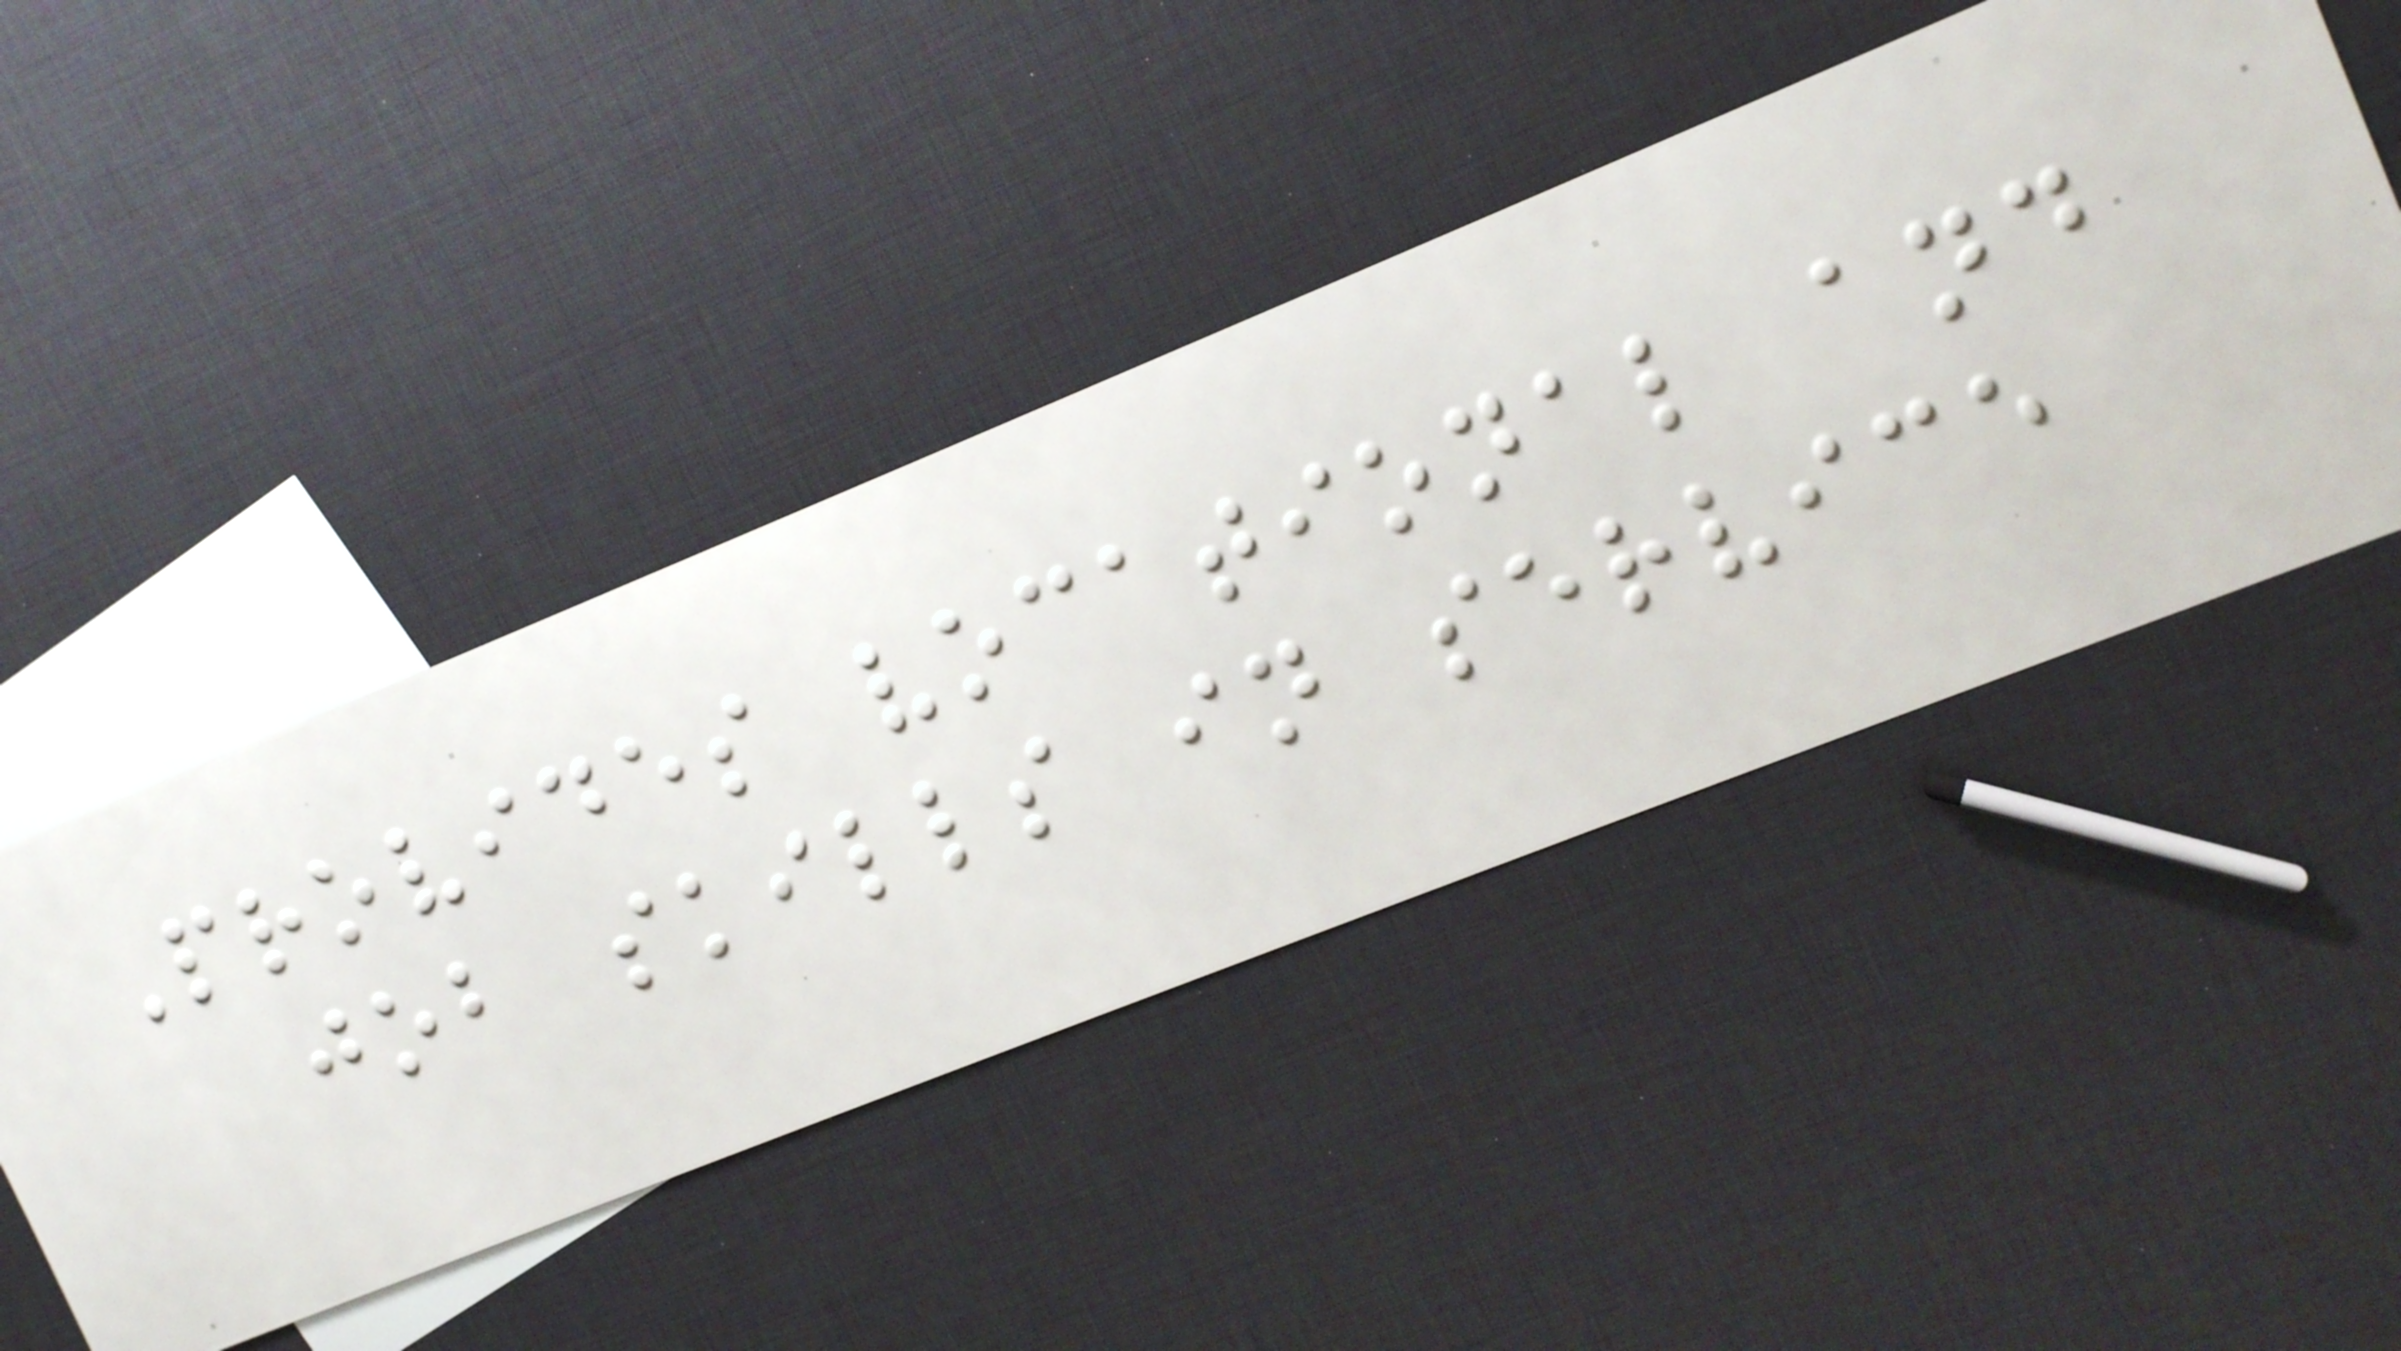Provides vocational and
job skills in service
